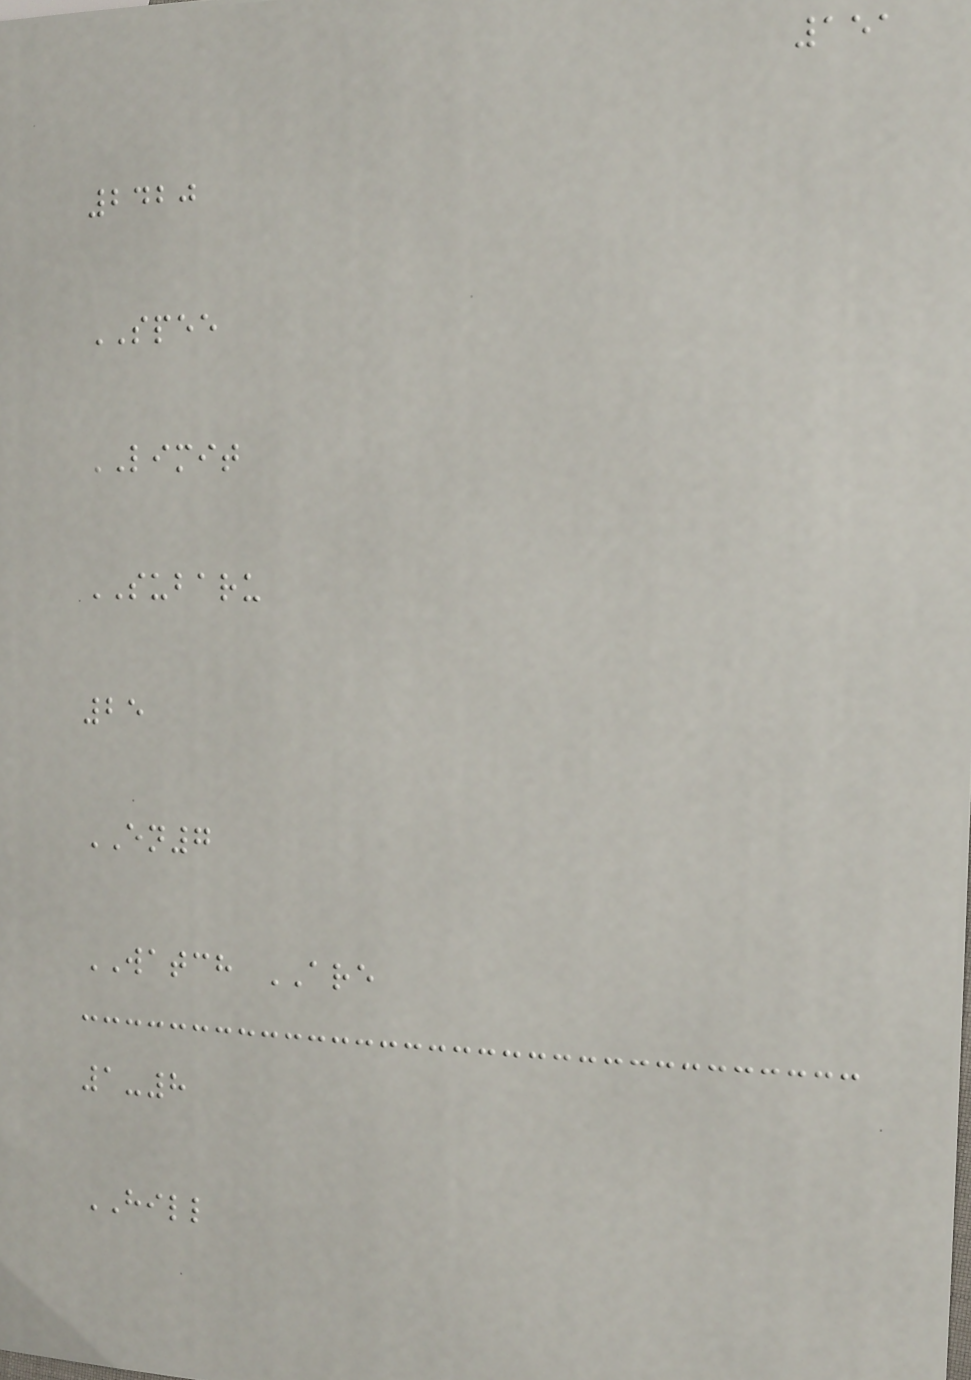151
2420
SPEE
LIMIT
SUBARU
25
EN7
WATCH ARE
1-8
HILL
